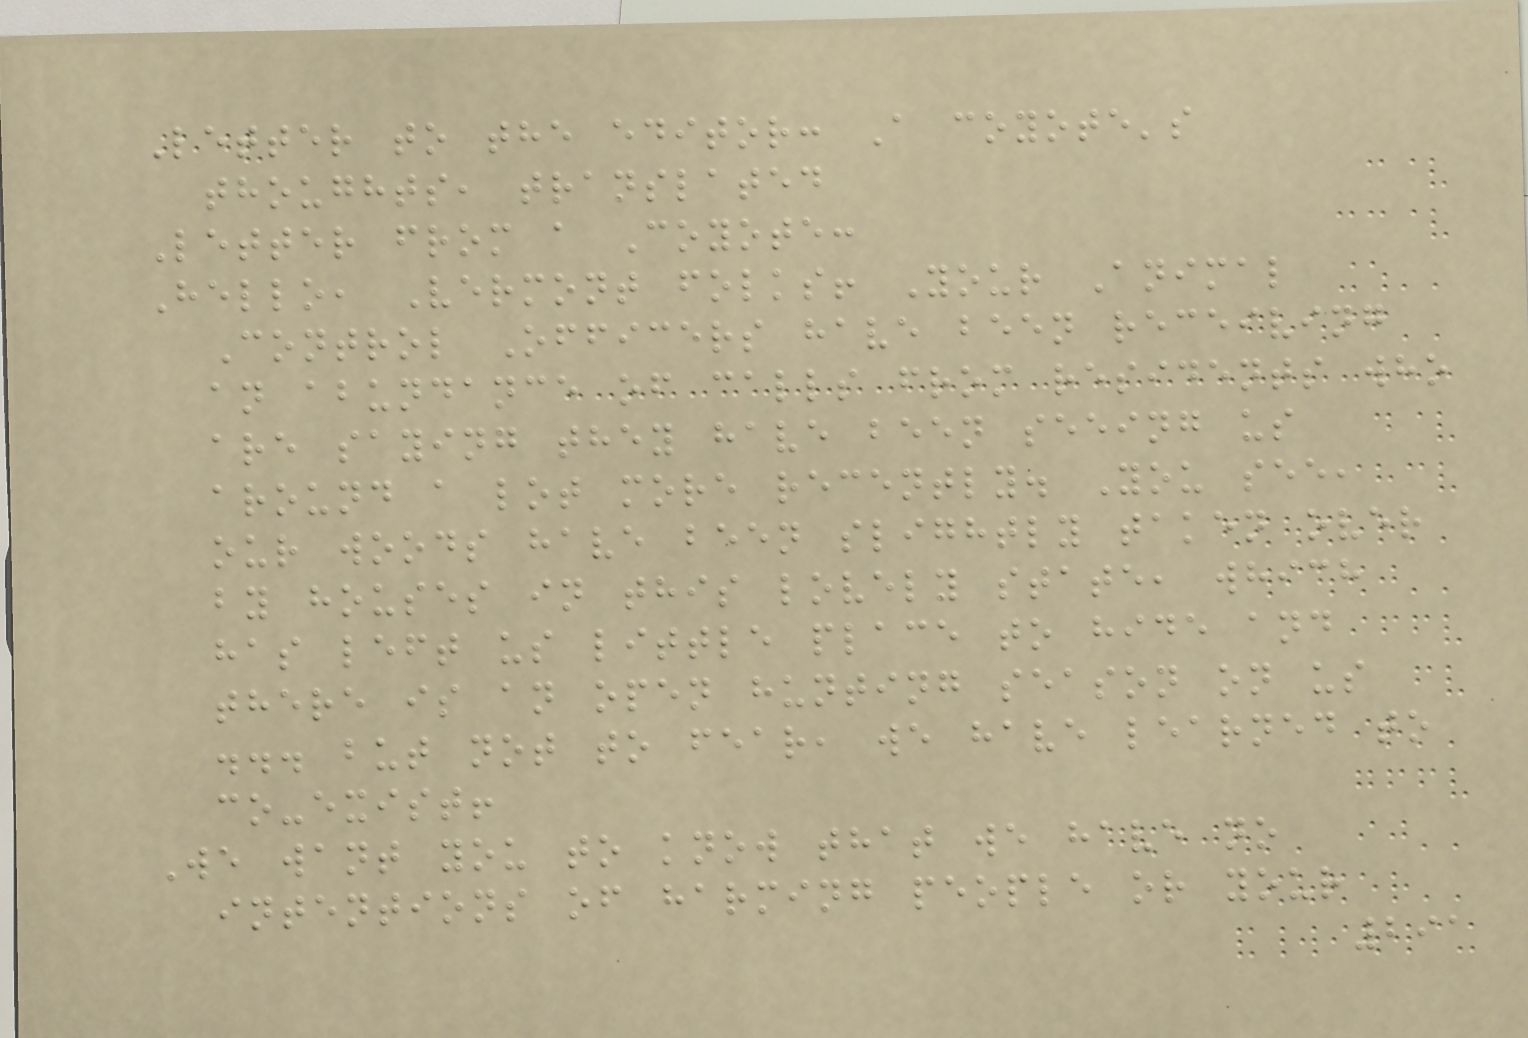Letter to the editor: A coyote's
thoughts, translated
Letter from a Coyote:
Hello, Vermont folks! Your Animal
Control Officers have been receiving
an abundance of calls from residents who
are saying they have been seeing us
around a lot more recently. You see,
our woods have been slightly taken over
by houses in this lovely state, which
has left us little place to hide and
there is an open hunting season on us
... but not to fear, we have learned to
co-exist!
We want you to know that we have no
intentions of harming people or your
291
